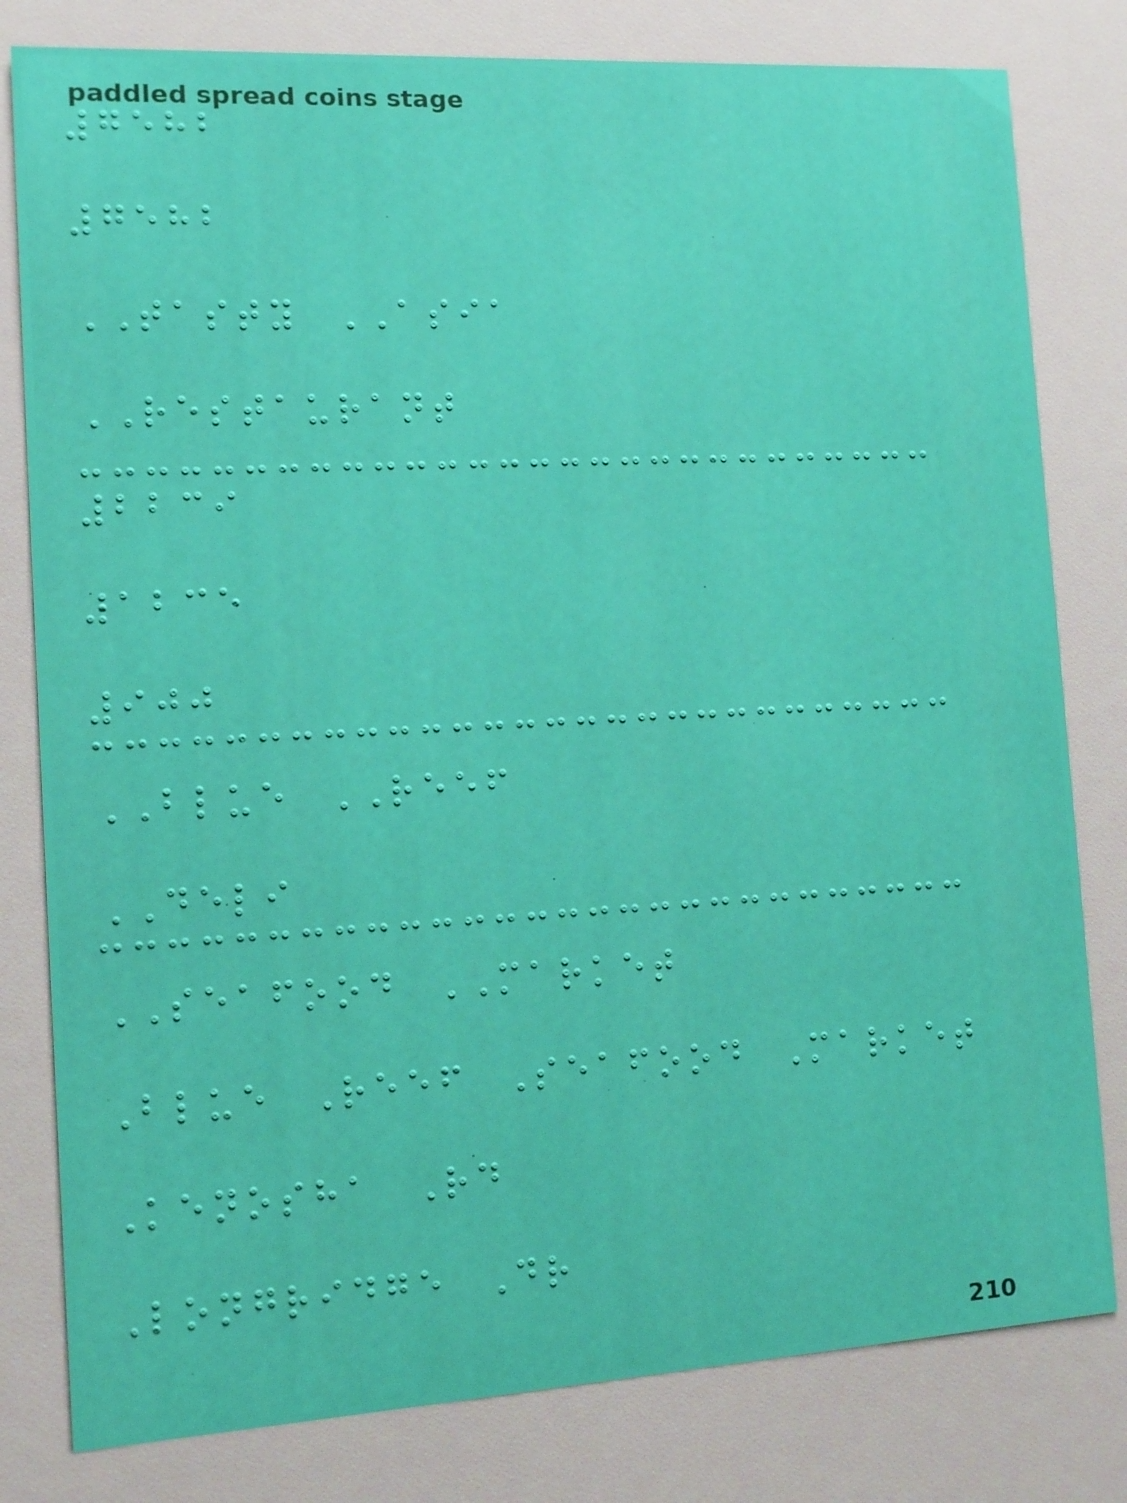7582
7582
TASTY ASIA
RESTAURANT
2239
1235
900
BLUE REEF
DELI
SEAFOOD MARKET
Blue Reef Seafood Market
Kenosha Rd
Longridge Dr
